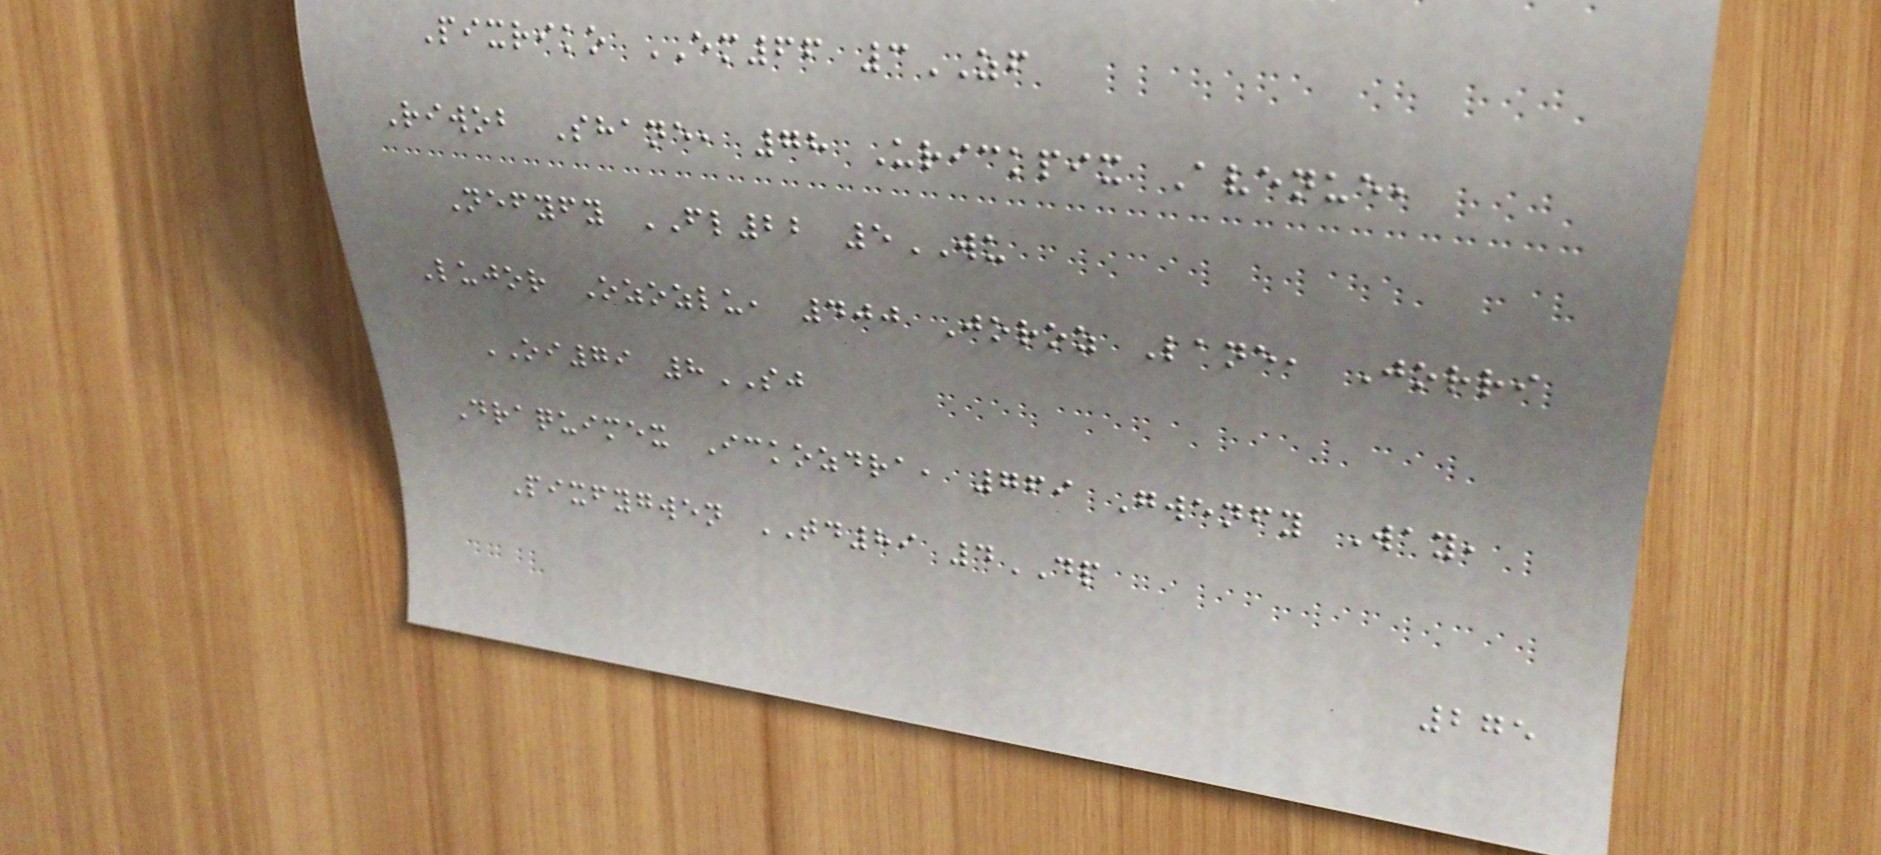Pixriko EM66 3ZF
Riwob Shane, 78 Urickpix Avenue,
Nefyfy FL22 5WU
Lujor Ozozlu, 400 Joroz Lane, Jorri
OI79 8SJ
Draquimex Ickozdra, 769 Gwenfy Way,
Pixfygwen TD89 4DP
275
